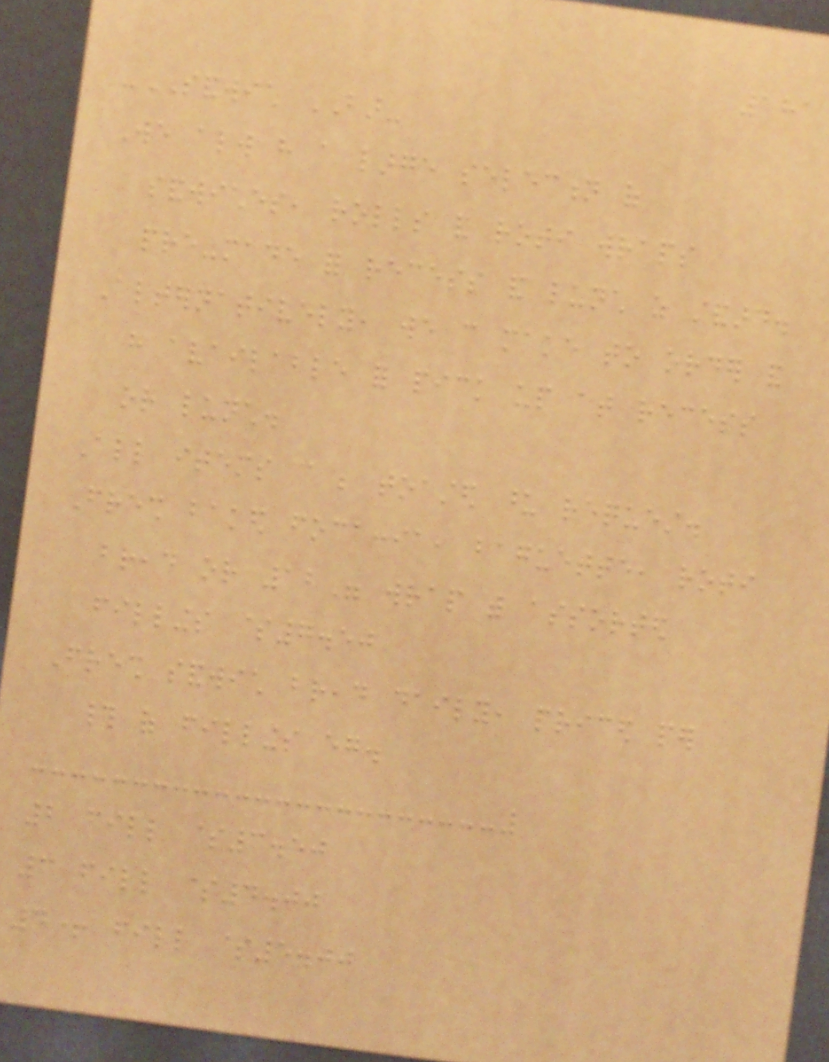181
-SANDWICH BAR-
We always have a large selection of
sandwiches, rolls and roti wraps
pre-made for recess and lunch as standard.
Alternatively, we can make to order and
have available for pick up at recess
or lunch.
All items can be toasted upon request.
Fresh baked focaccia, baguette, roti
bread or 12" wrap with assorted
fillings $7.50
Fresh sandwich bread daily, priced per
# of fillings eg.
2 fill $3.50
3 fill $4.00
4+ fill $5.00
